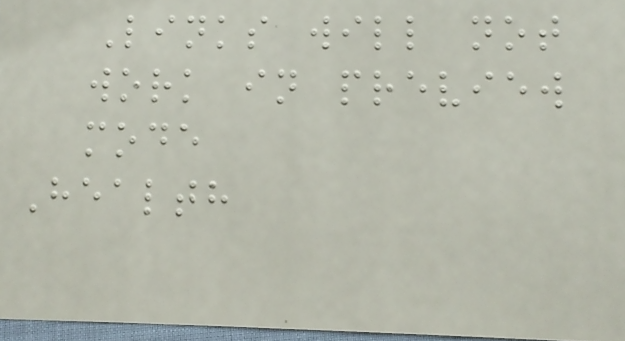Links will not
work in preview
mode
Health
